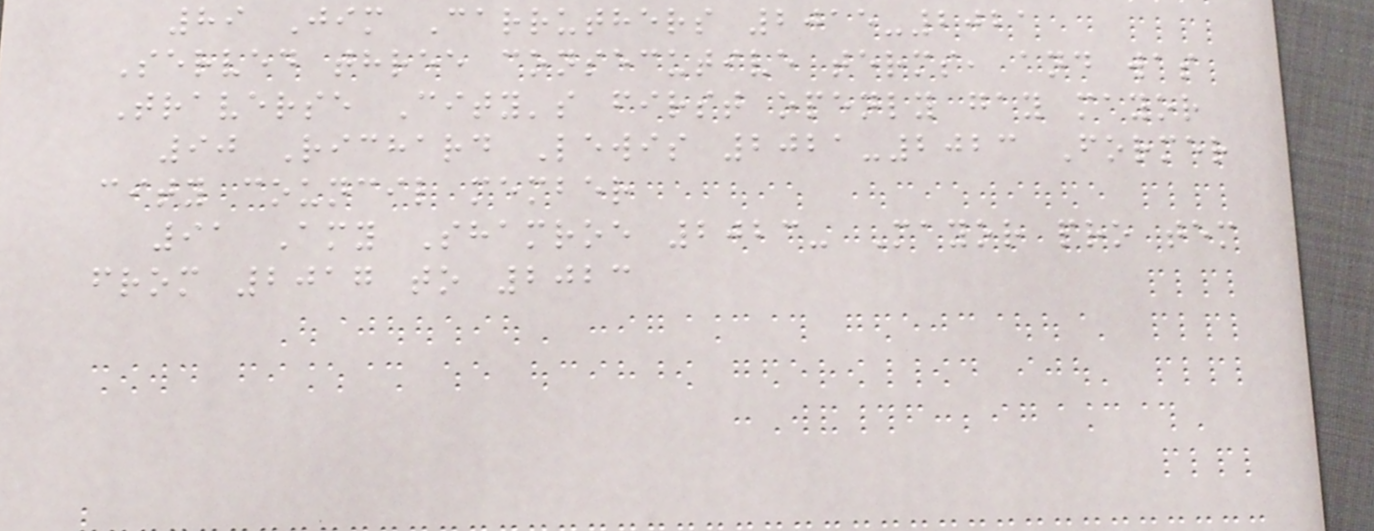89 Jim Carruthers 2015-2021
Served three consecutive terms, and was
Traverse City's first openly gay mayor
90 Richard Lewis 2021-2023 Former
city council member
91 Amy Shamroe 2023- Mayor pro tem
from 2017 to 2023
